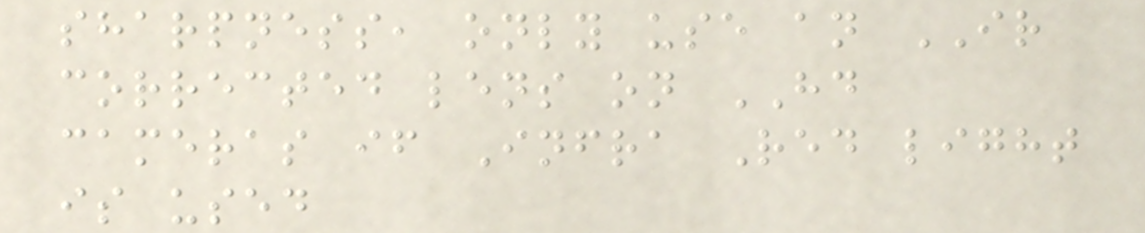sharpness, only use an IR
corrected lens on HD
cameras if Infra Red light
is used
